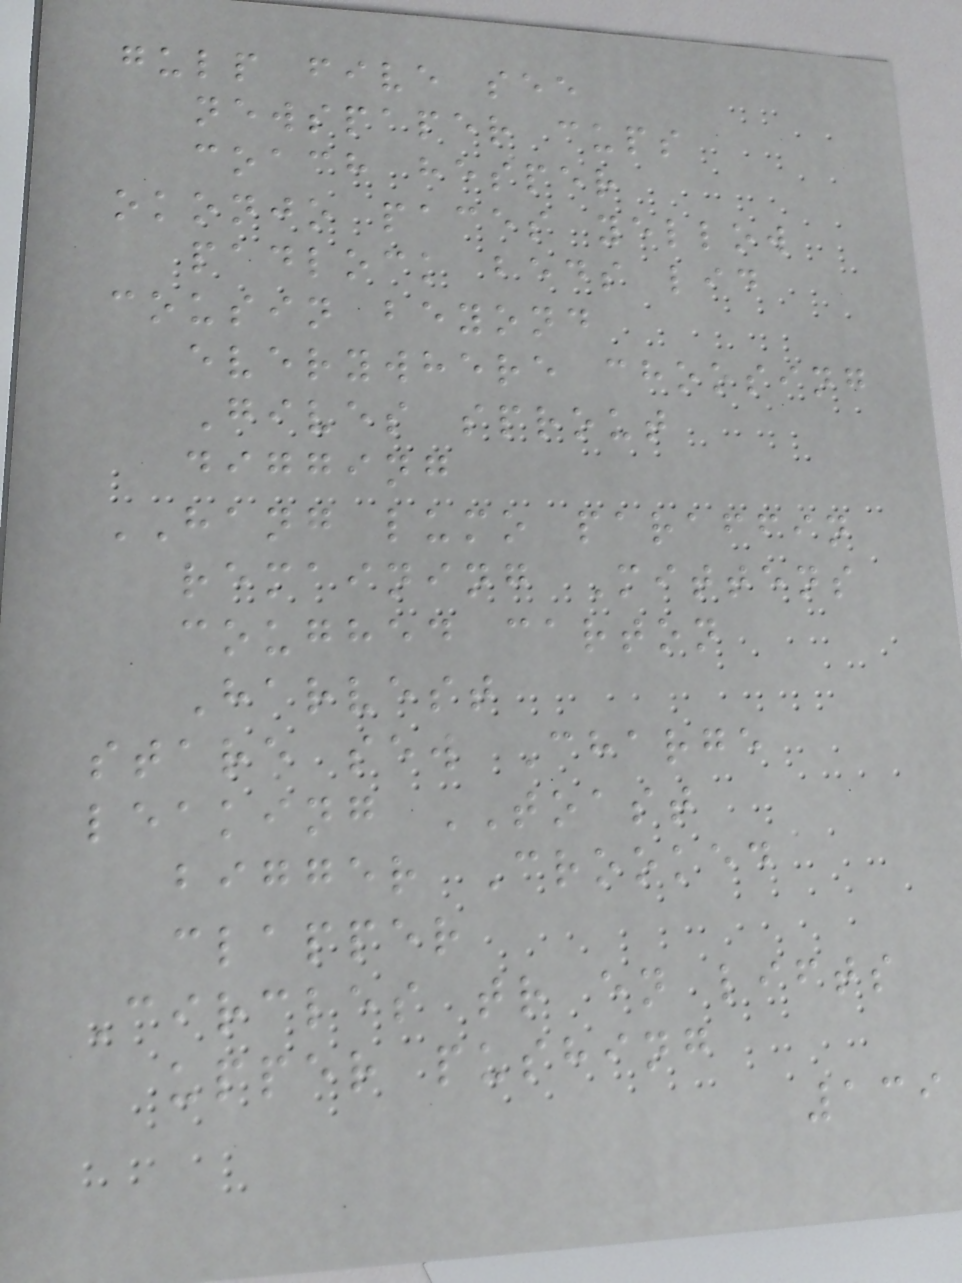gulp five see
newspaper cups
coach hesper
okonjo paces yellow
padlock beds lid
cousin beyond
everywhere choosing
Gives sprout
digging
HANG lumo paraffin
remaining Mittens
coughed carton
Harvest
stare sew Charge
leaking TOAST
bigger Crooked
clapper
Circles tr en lifts
upper pushing
139
